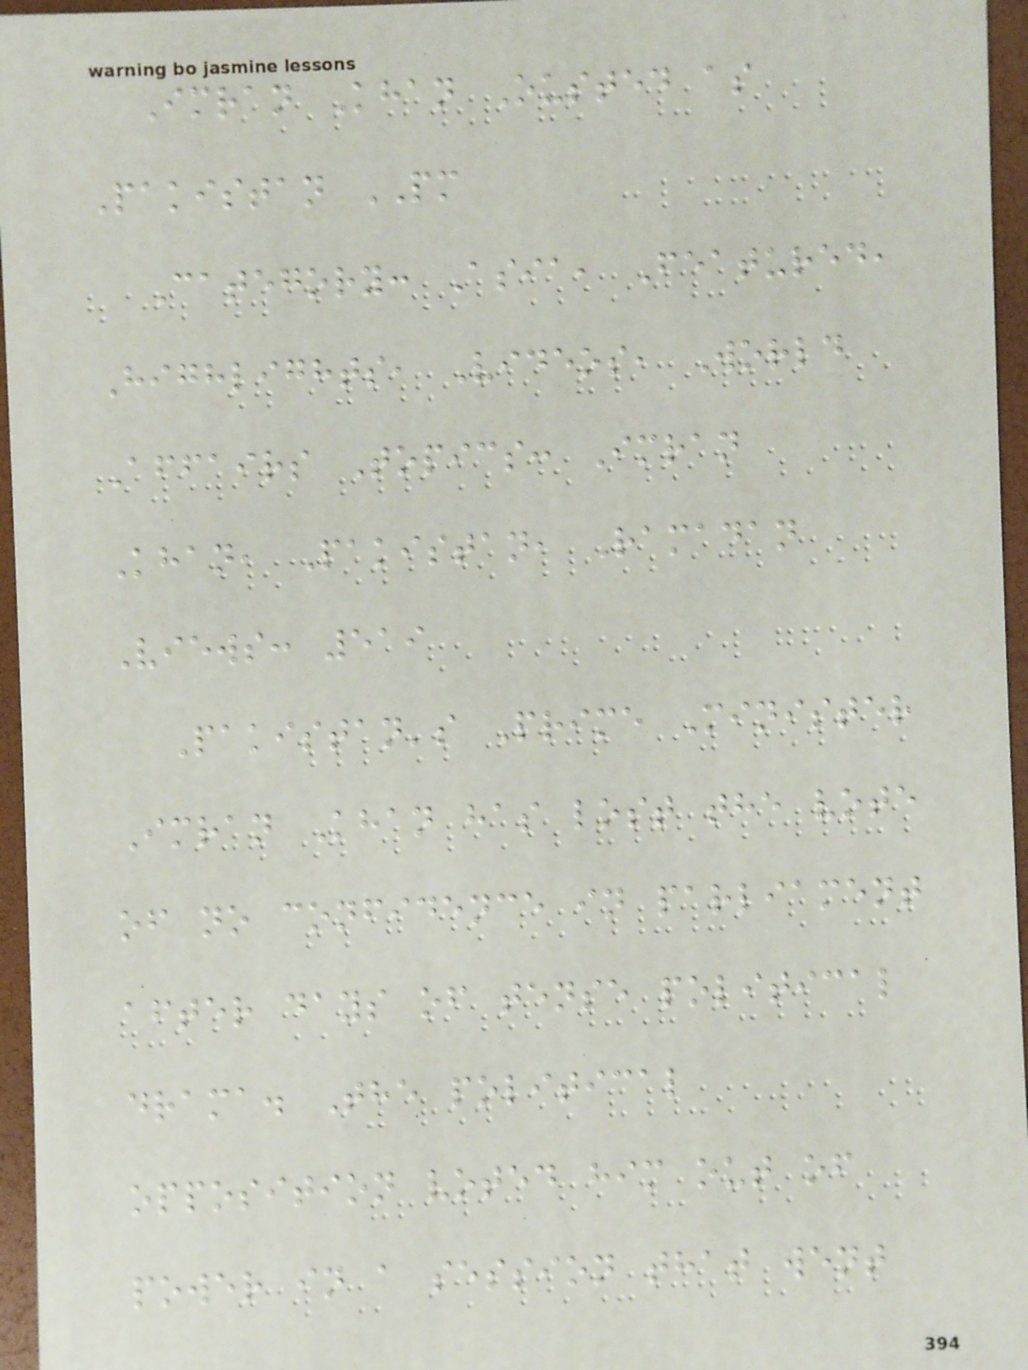Imran Khan Ousted as
Pakistan PM
Category: Asia, Featured,
Highlights, Videos, World
Affairs Topics: Imran
Khan, Pakistan, Ramadan
Views: 519
Pakistan's Prime Minister
Imran Khan has lost the vote
of no confidence in parliament
after days of tense political
drama. The political
opposition voted him out of
power in a session that went
